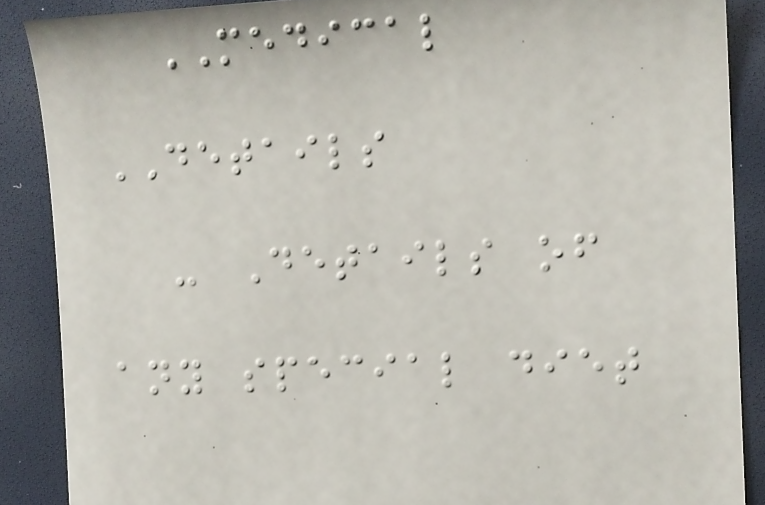MEDICAL
DETAILS
- Details of
any special diet
